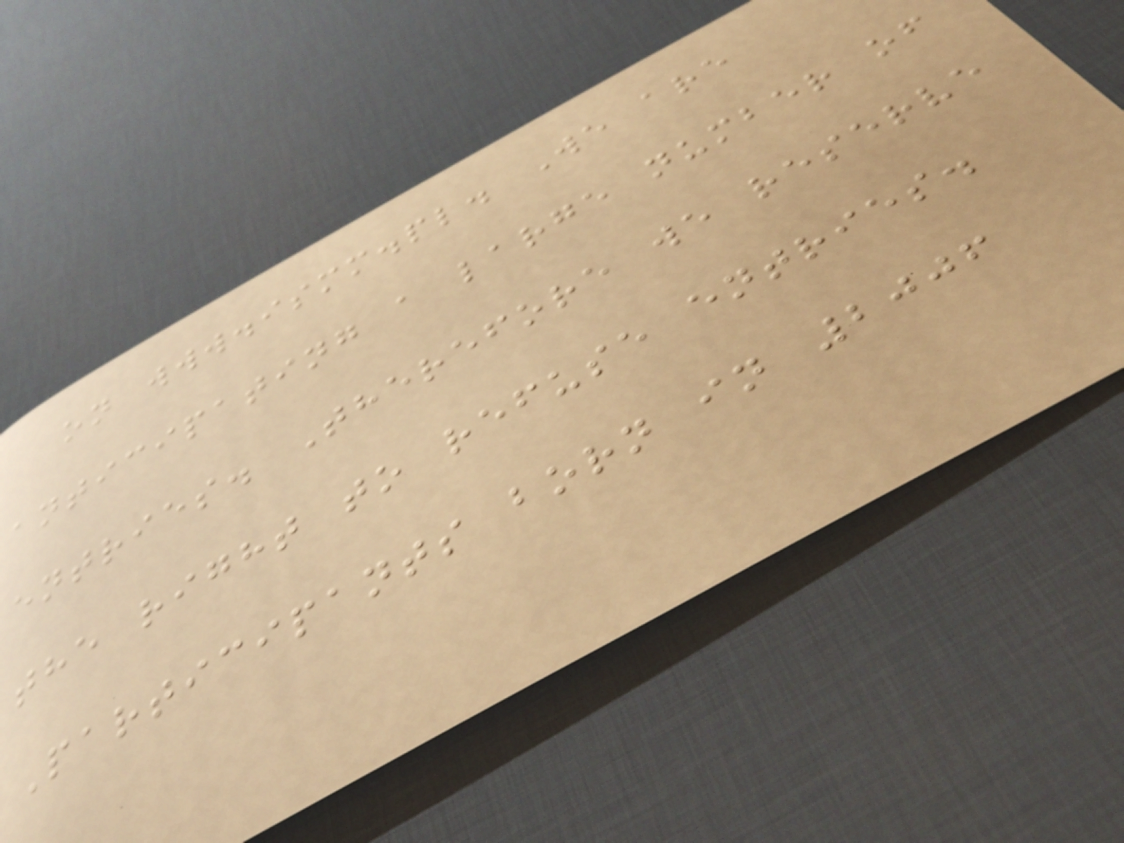on www.ismm.pl. We are
anticipating a large number of
entries. Therefore we reserve
the right to refuse entries.
Participants born in 2006
